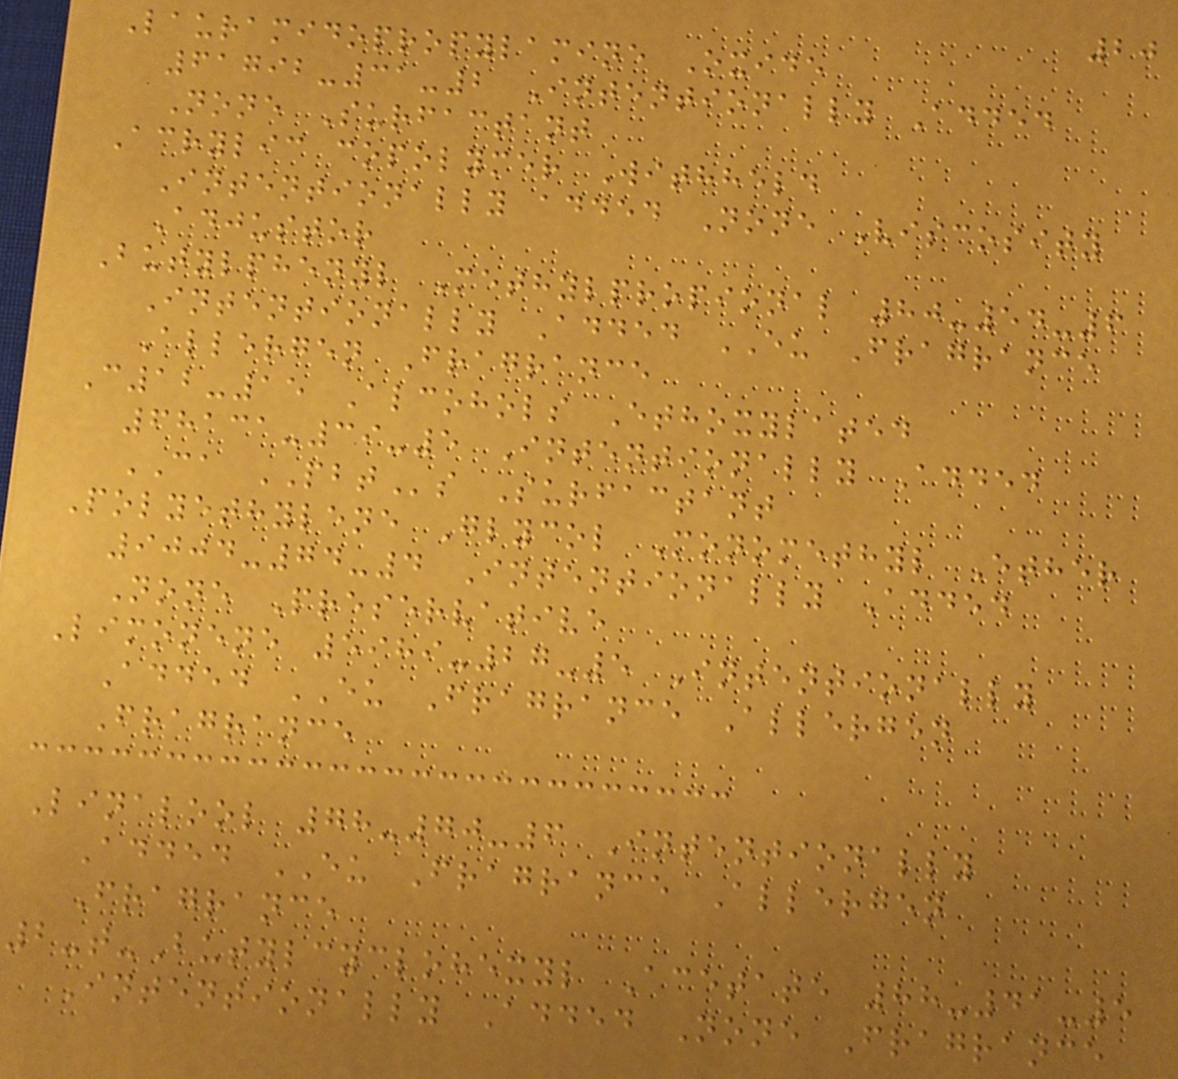20
Lauramidopropylamine Oxide
61792-31-2 Intentionally Added
None Surfactant
Acrylic copolymer Withheld
Intentionally added None Viscosity
Adjustor
Butylphenyl Methylpropional 80-54-6
Intentionally Added EU Fragrance
Allergen Fragrance
C12-15 Alcohols Ethoxylated
68131-39-5 Intentionally Added
CA PBTs Surfactant
Polyethylene Glycol Monomethyl Ether
9004-74-4 Intentionally Added
None Preservative
Limonene 5989-27-5 Intentionally
Added EU Fragrance Allergen
Fragrance
Linalool 78-70-6 Intentionally
Added EU Fragrance Allergen
Fragrance
2-t-Butylcyclohexyl Acetate 88-41-5
Intentionally Added None Fragrance
